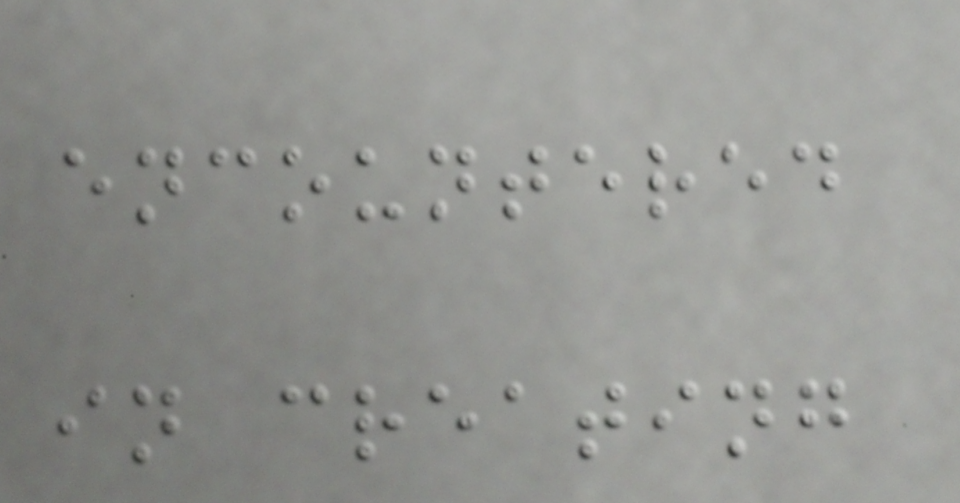encountered
in creating
